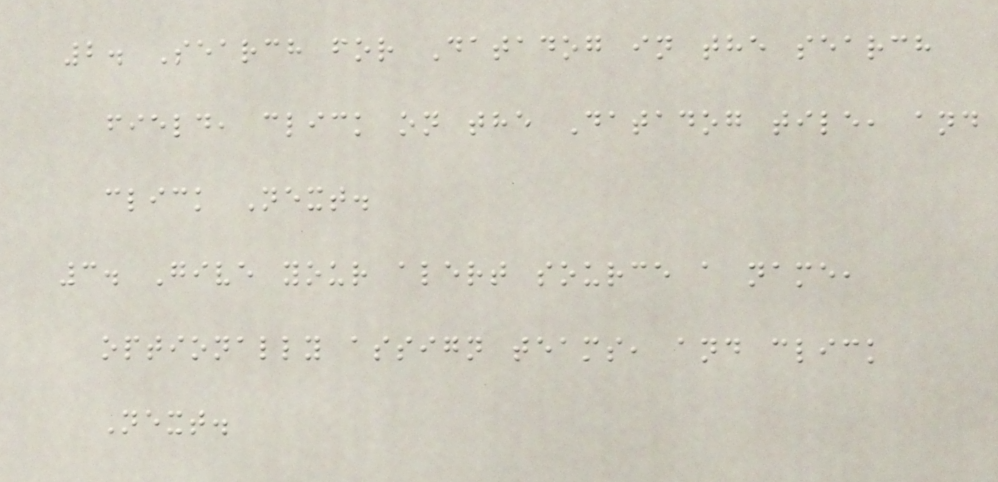2. Search for Datadog in the search
field, click on the Datadog tile, and
click Next.
3. Give your alert source a name,
optionally assign teams, and click
Next.
